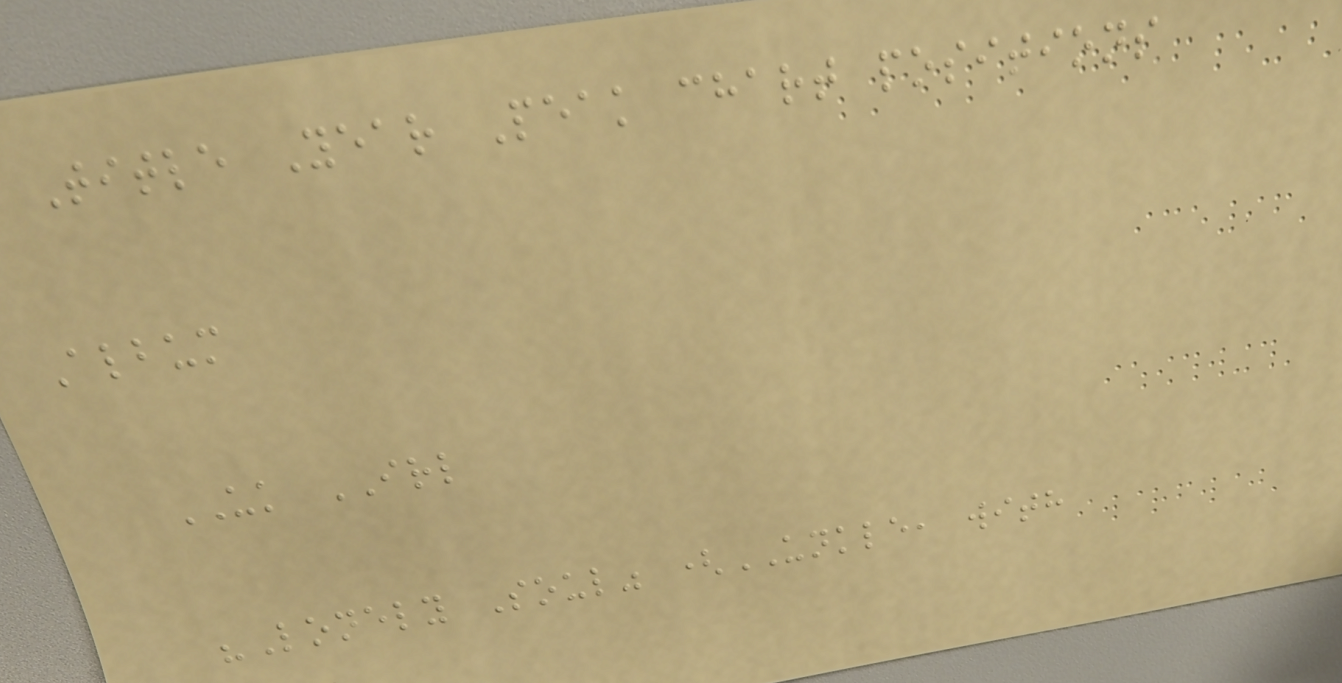Title Year Peak chart positions
Album
UK IRL
"Lonely Soul" (UNKLE, with
